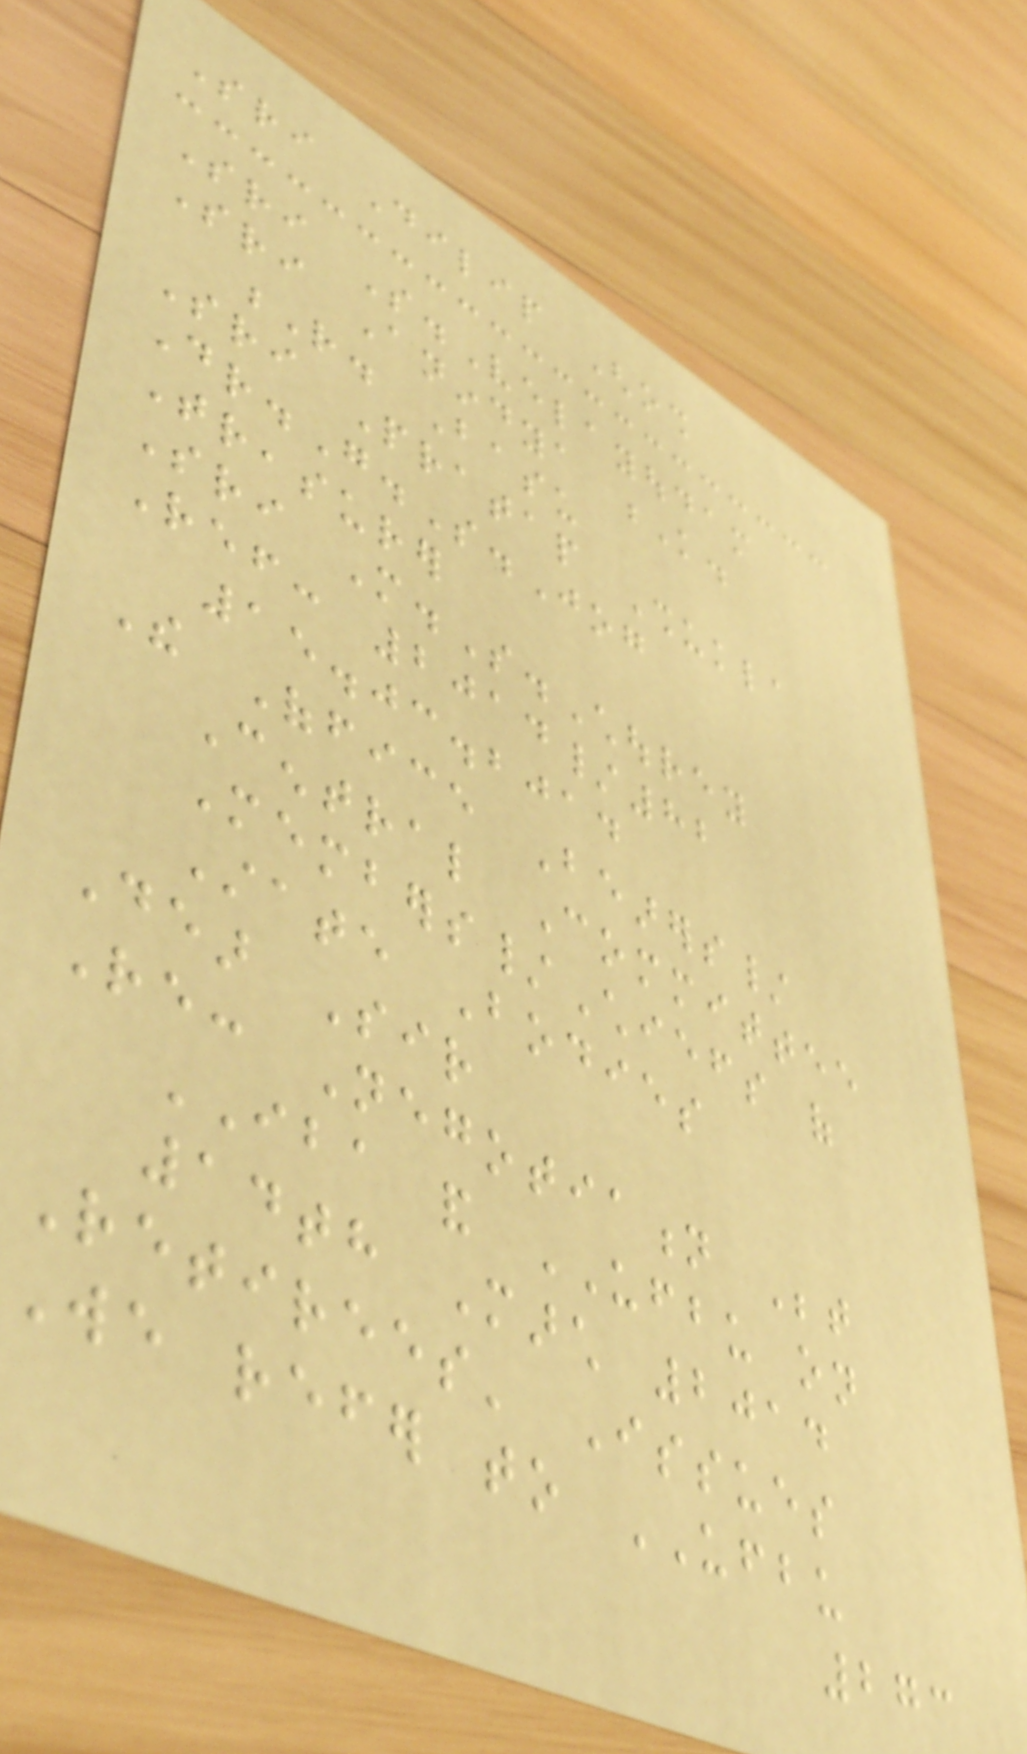Sri Dilip Ghosh
Sri S.Velayoudam
Sri Anindya K.
R. Basu
Sri Pratap Shukla
Dr.G.S.Jog
Treasurer
Sri M.S.Chourey
Ref: 2014/82
15.03.2014
The Office Bearers/
Central Committee
Members/Chiefs of
State Bodies
Dear Sir
Re: Negotiation Between
IBA and UFBU on
14th March 2014
Retirees' Issues
We refer to UFBU
273
